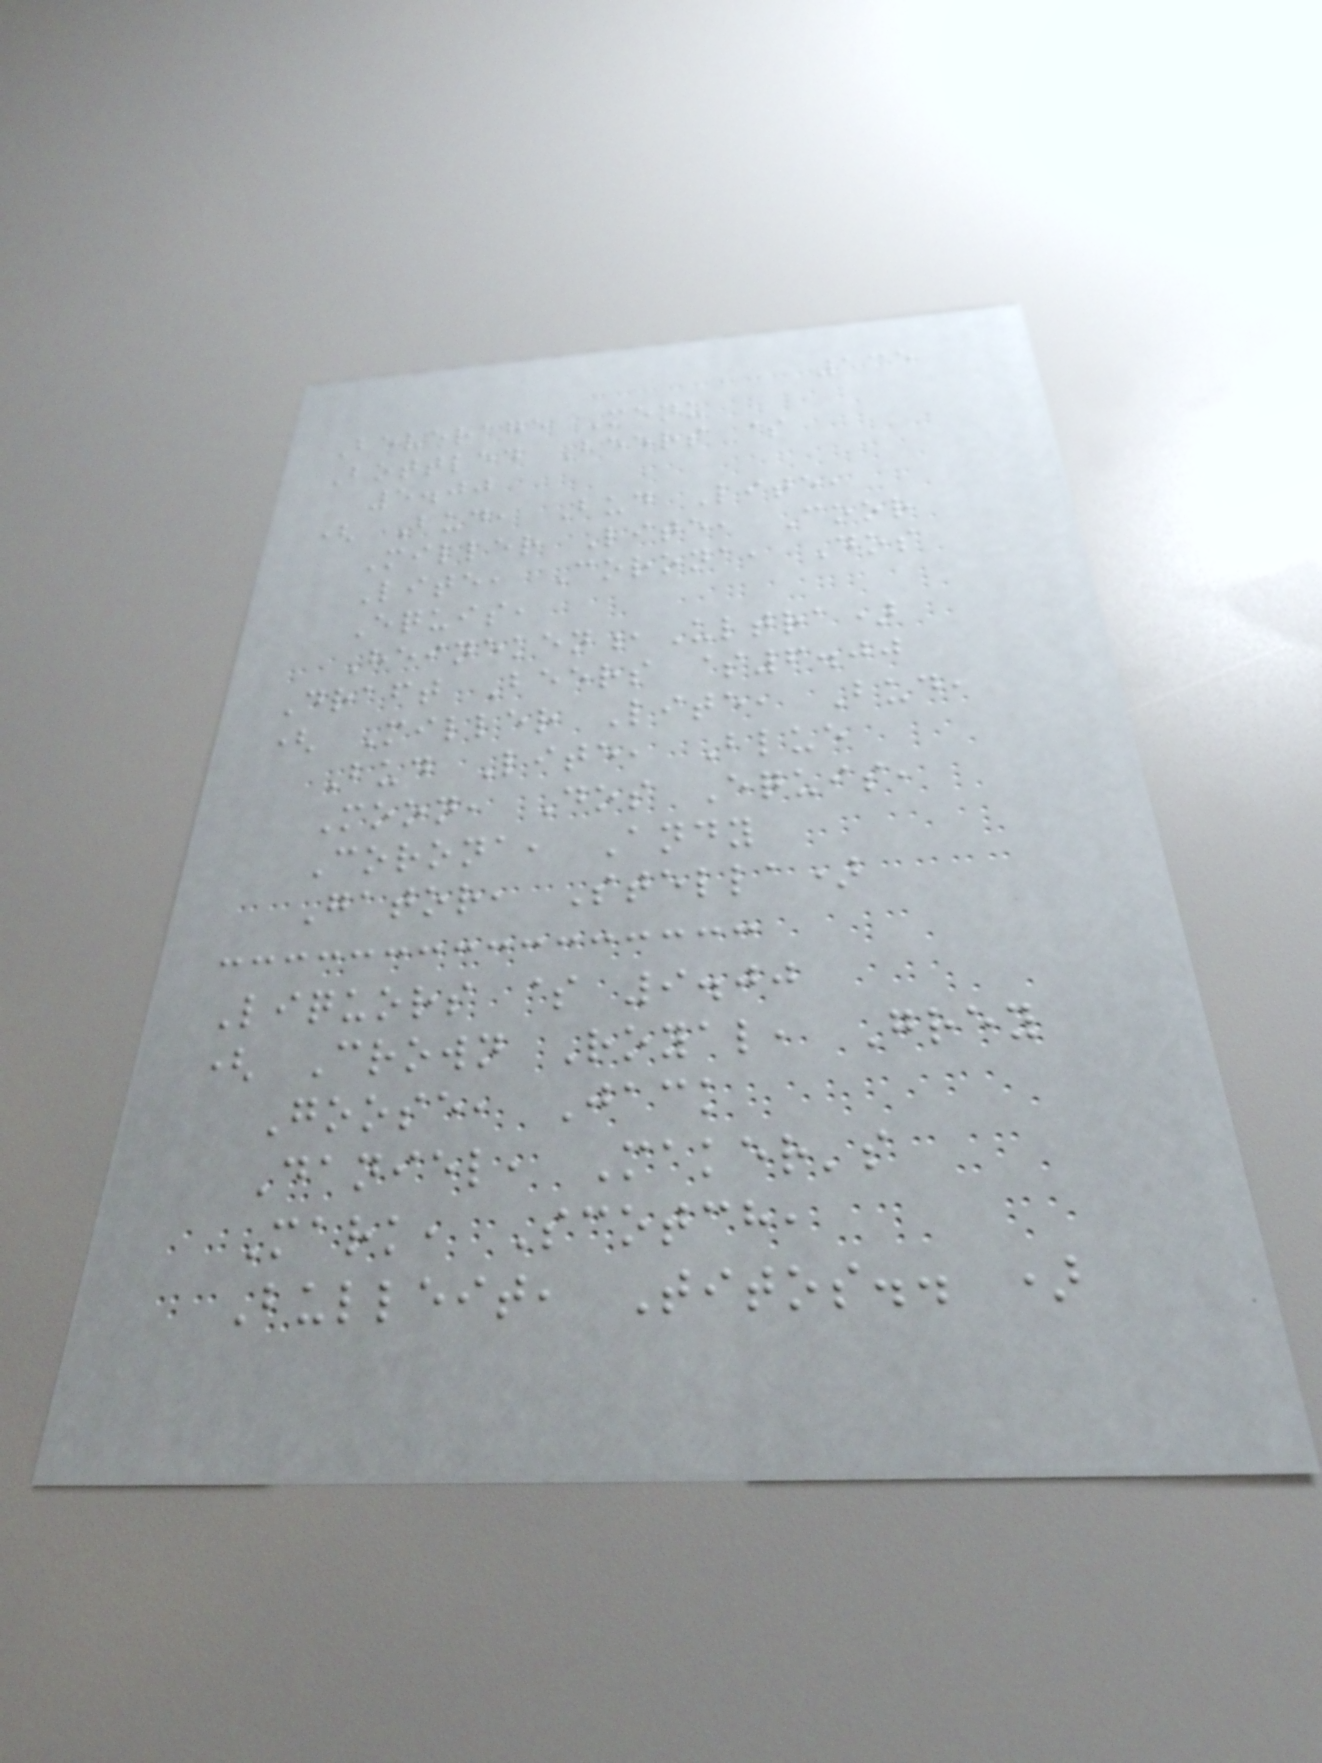135
Beverage Menu
Bottled Beers $
5.00
( Bud, Bud Lite,
Miller Lite, Coor
Lite, Corona, Dos
Equis,
Heineken,Ultra)
Draft Beers $6.00
( Miller Lite, Bud,
Bud Lite, Blue
Moon, Dos Equis,
Corona, Andy
Gator, Stella)
Liquors $ 9.00
( Crown Royal, Grey
Goose, Jack
Daniel, Maker's
Mark, Scotch,
Bulleit, Titos.. )
